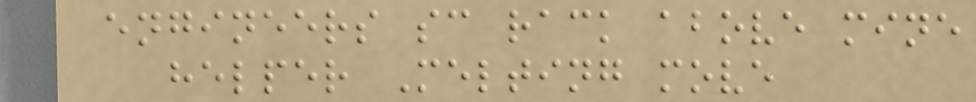engineers sc rack above mine
helper Melting move
